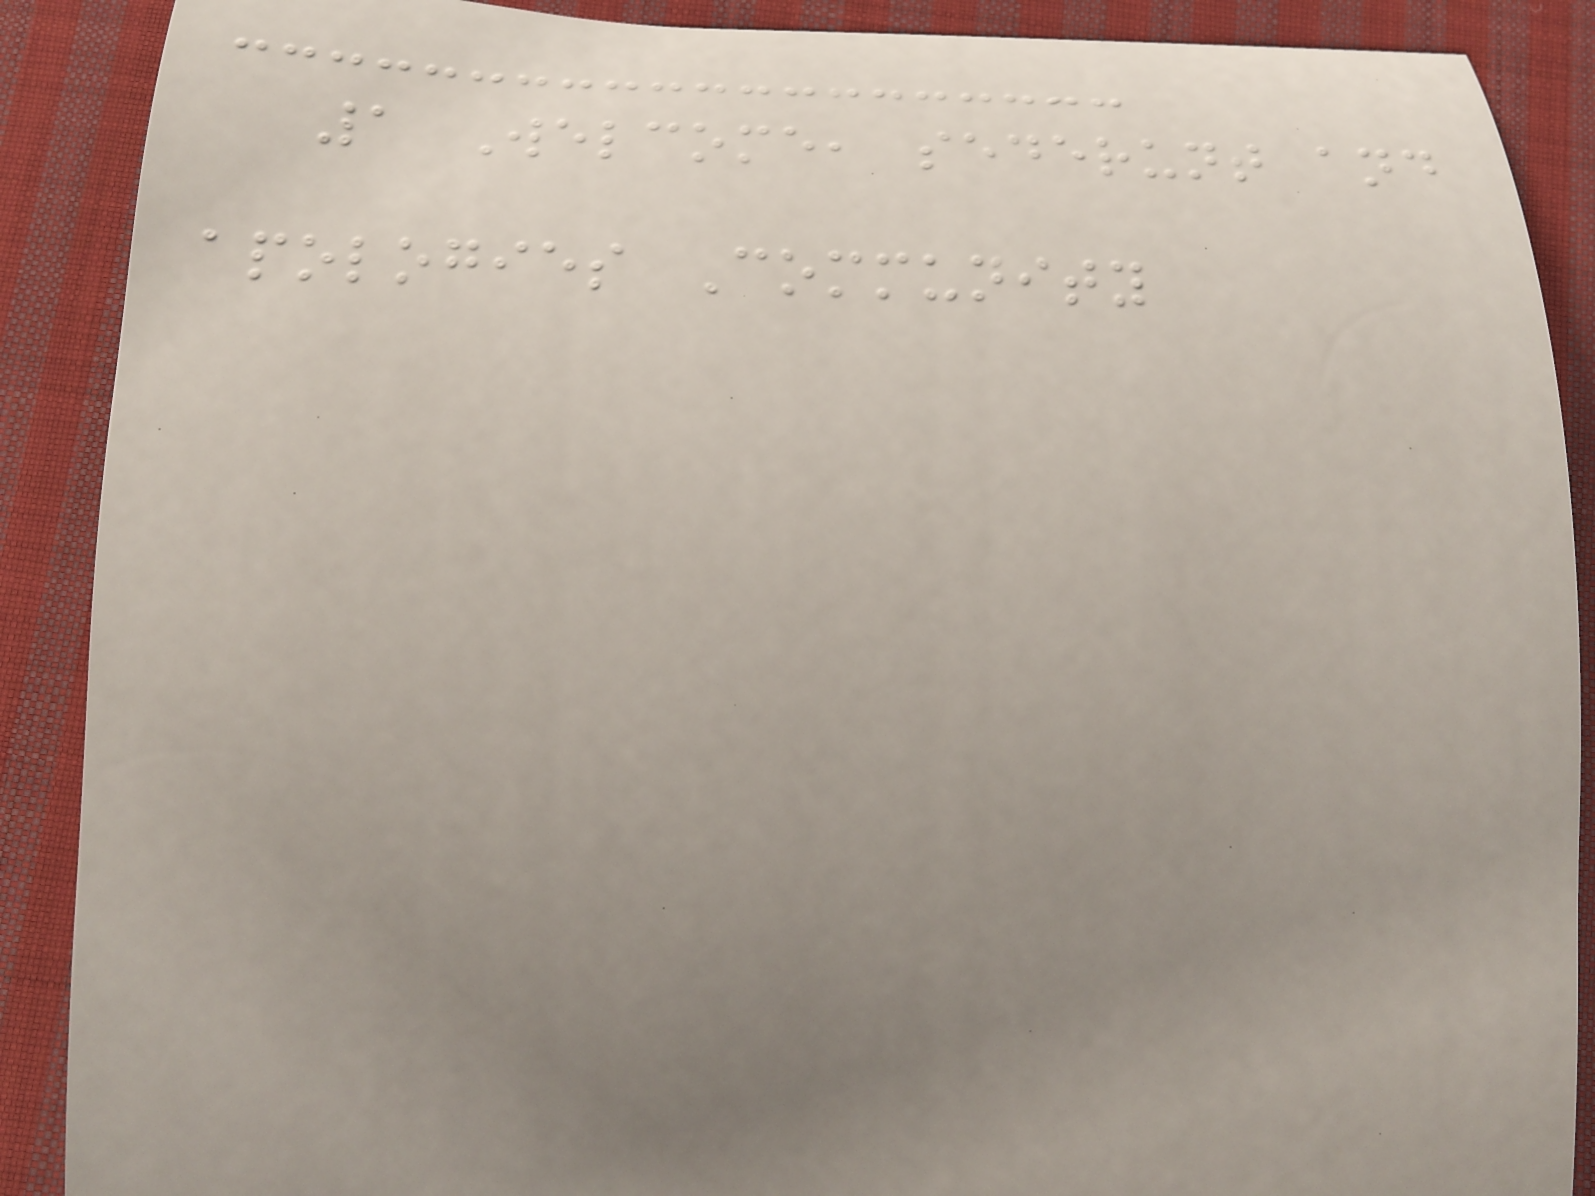1 Welcome, sederunt and
apologies Community
